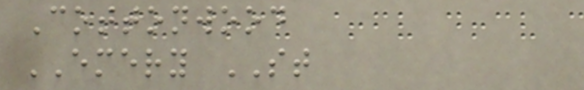Cottonwood
EMERY ST
